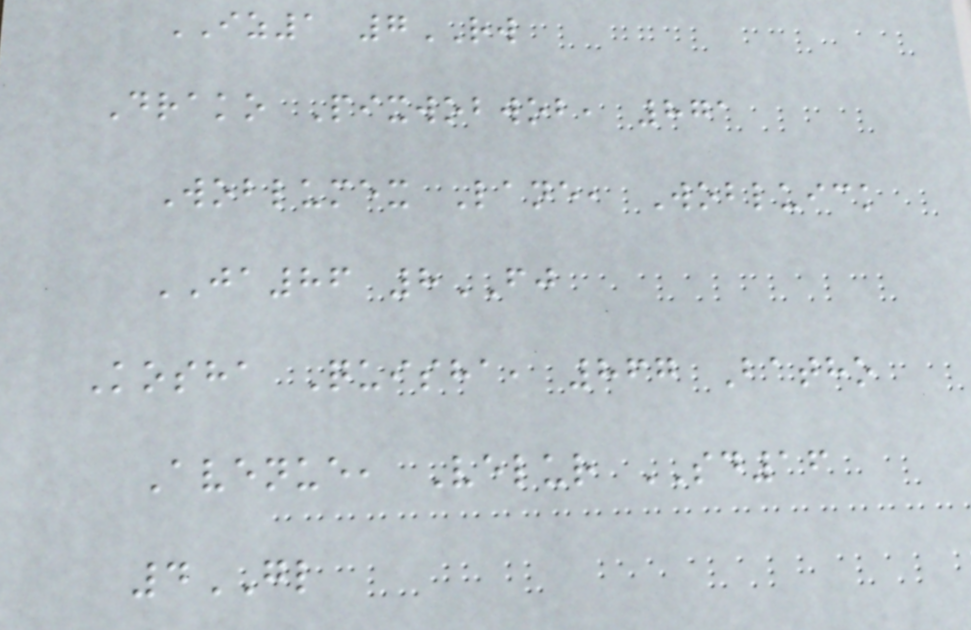IZ1 7RW
Drako Pixwobwob, 871
Woblumex Lane, Wobluick
JA86 8FJ
Kosha Quisha, 867 Batho
Avenue, Velur SD16
4GL
